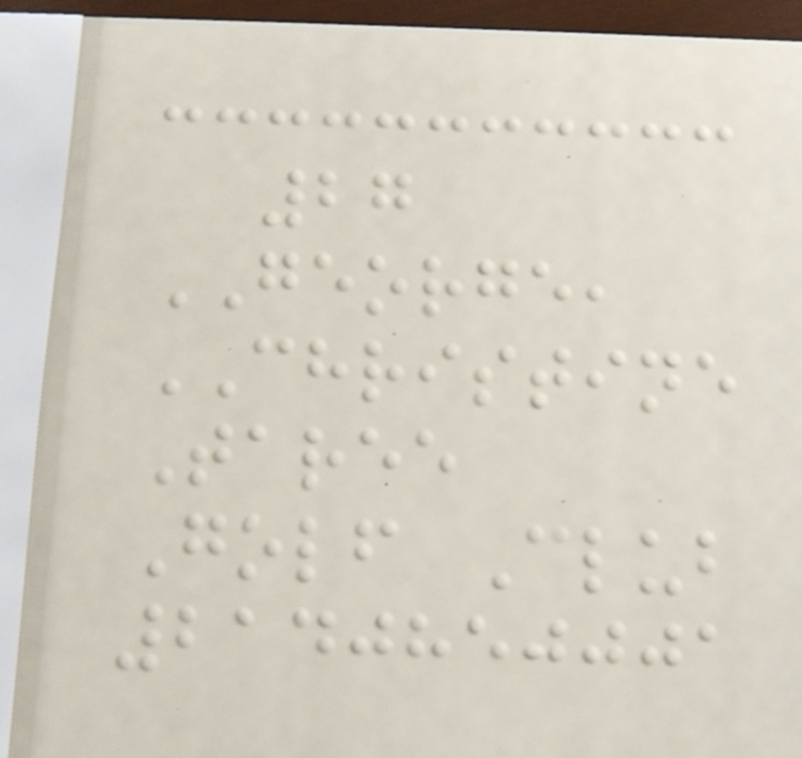27
GEORGE,
CHRISTINE
Taree
Golf Club
2140850001
